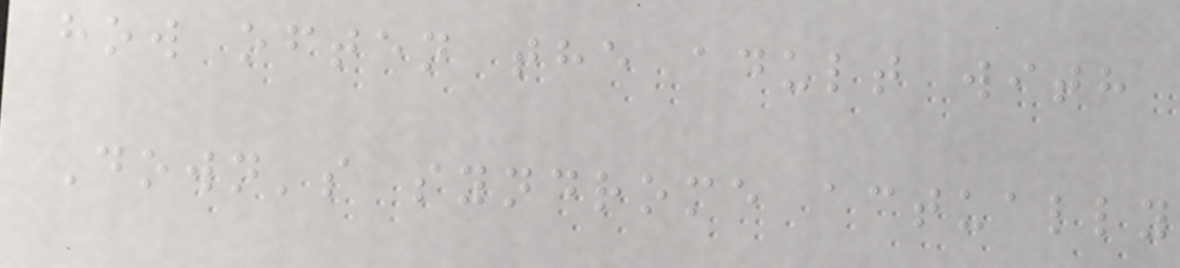how often the adult with
Down's syndrome actually
